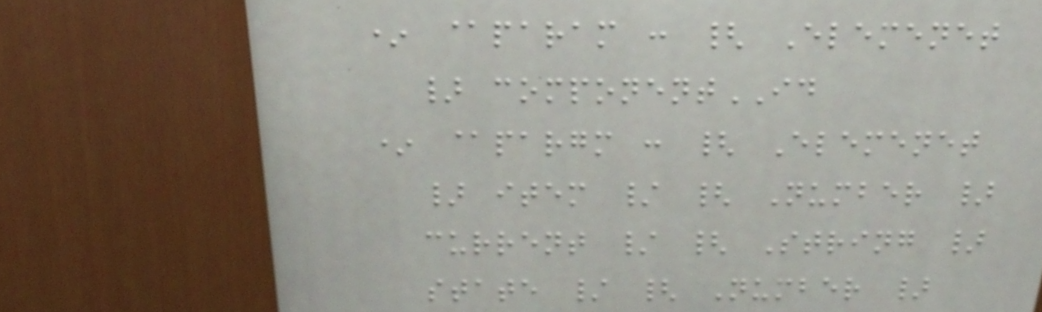* @param : { Elemenet
} componentID
* @pargm : { Elemenet
} item / { Number }
current / { String }
state / { Number }
